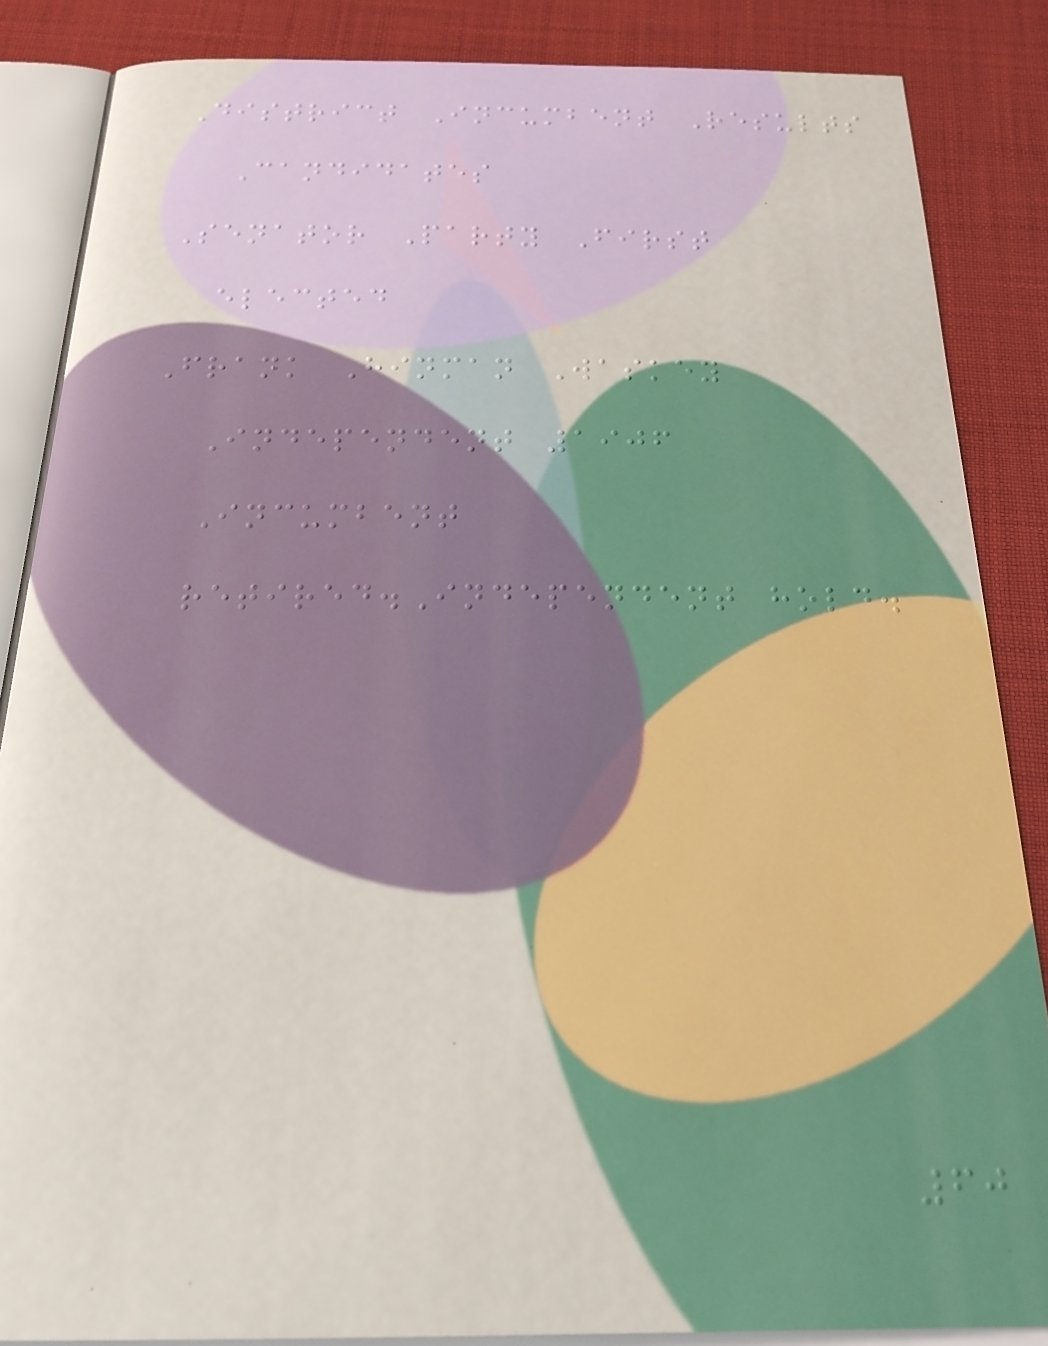District Incumbent Results
Candidates
Senator Party First
elected
Frank Hinman Waskey
Independent 1906
Incumbent
retired.Independent hold.
60
